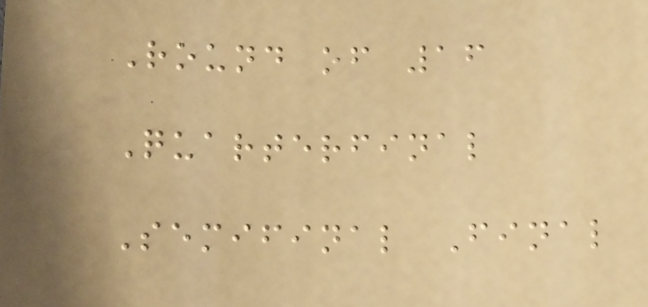Round of 16
Quarterfinal
Semifinal Final
